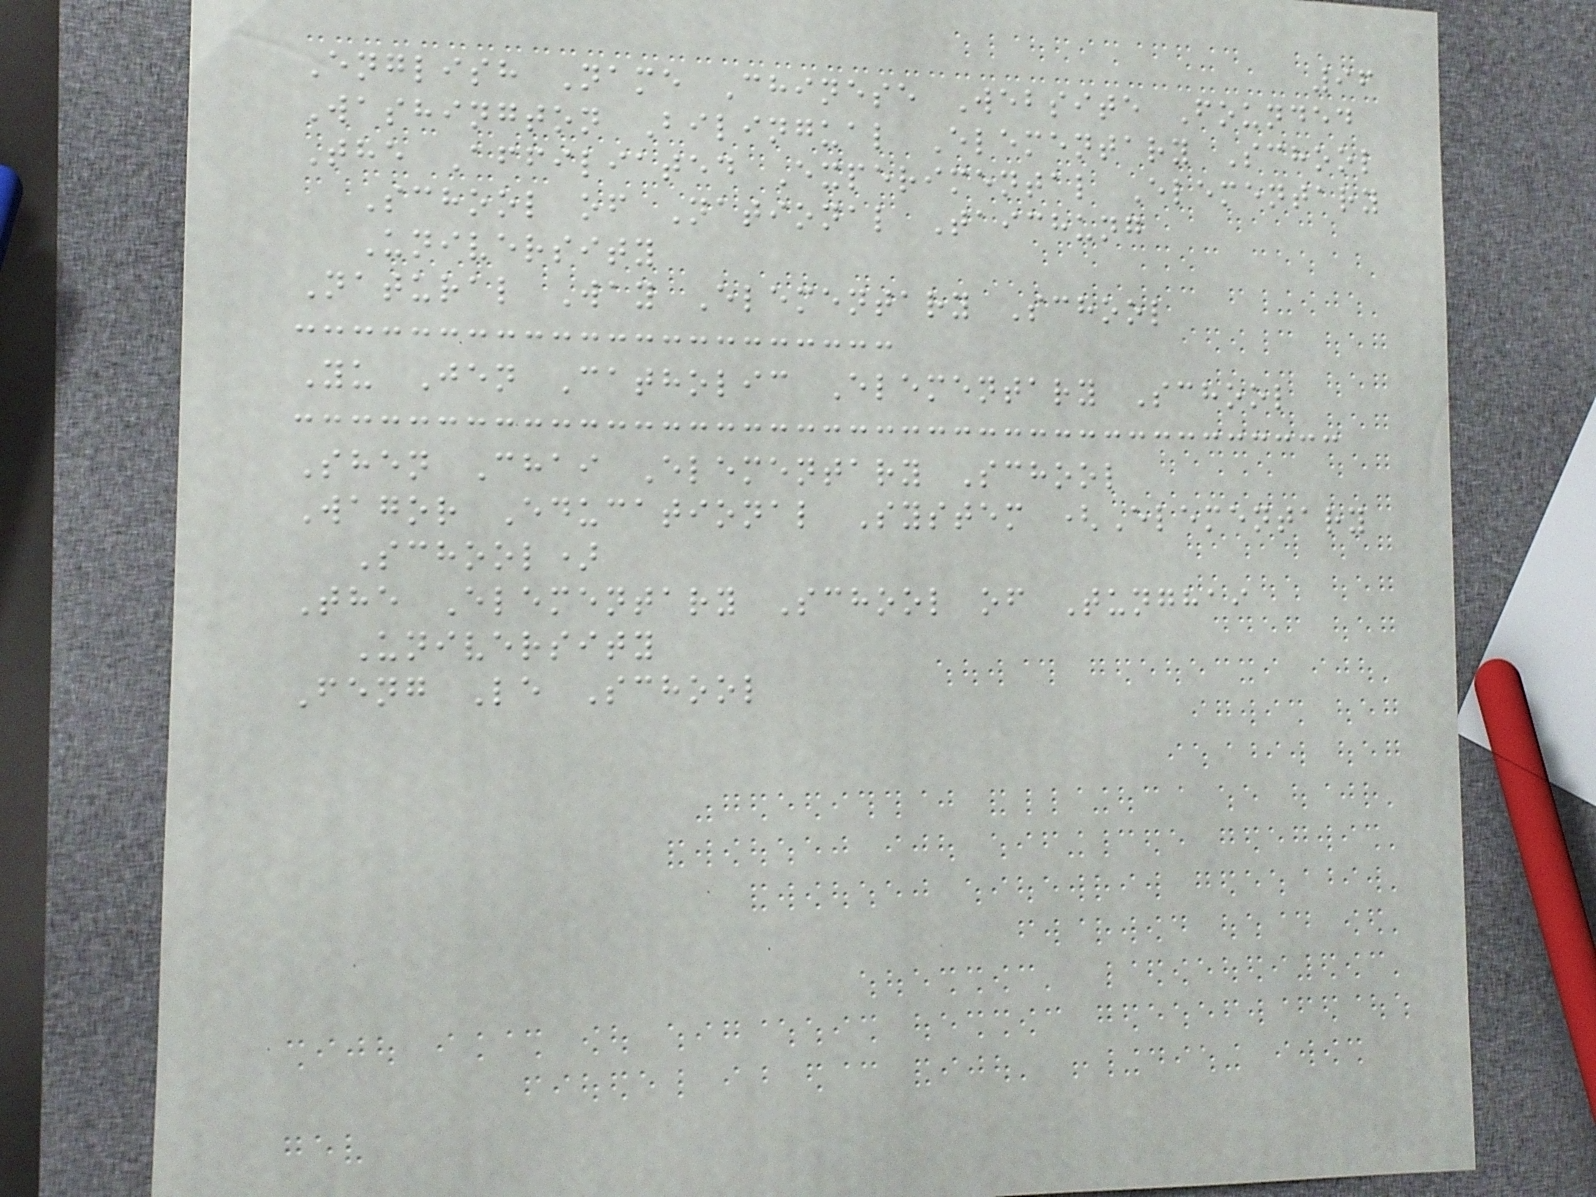96
English Name Chinese Website Founded
Washington Bilingual Elementary School
The Affiliated Experimental Elementary
School of National Taichung
University
Natural Way Elementary School
Yu Jen Catholic Elementary School
Shen Chai Elementary School
Wagor Educational System (Elementary
School)
The Elementary School of Tunghai
University
Feng Le School
